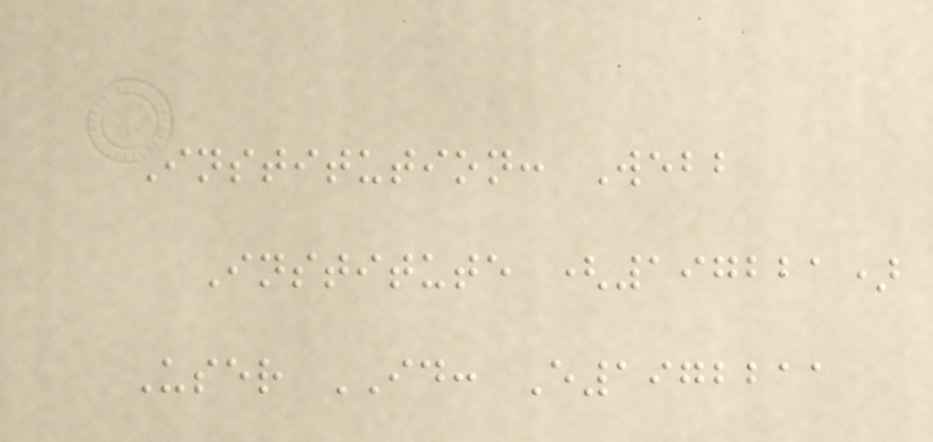Institution: Webb
Institute (197221)
User ID: E1972211
